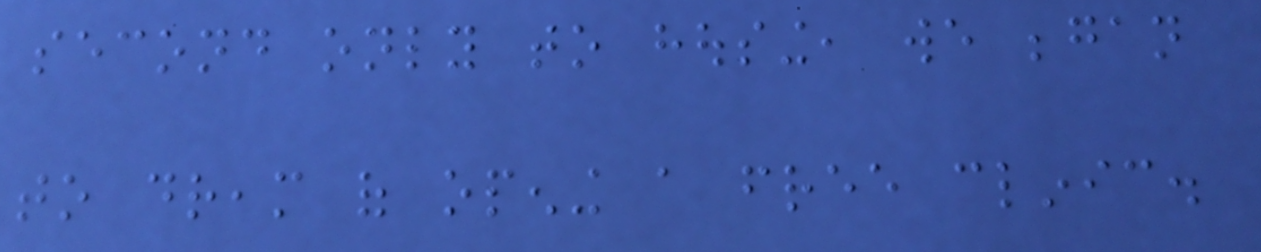second only to housing, we began
to dream of opening a free clinic.
